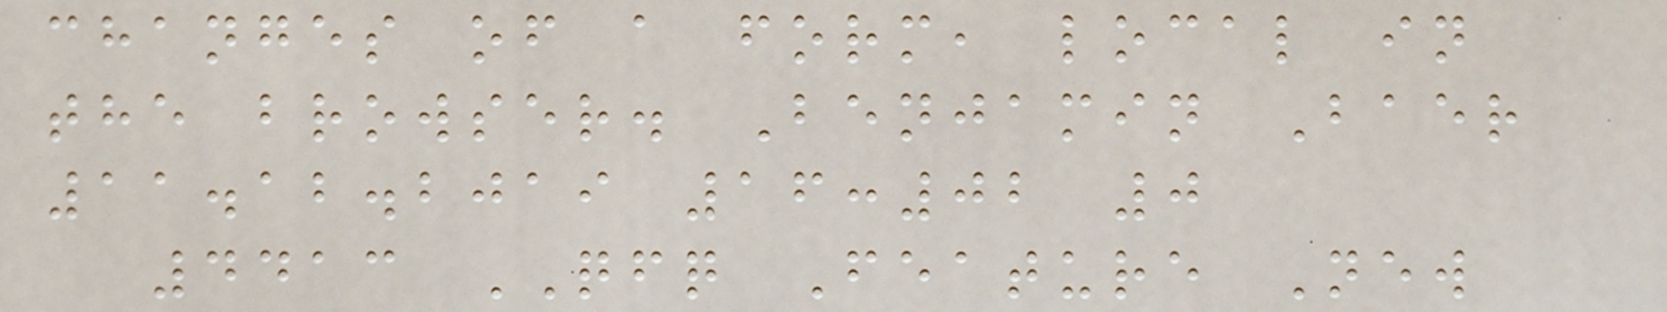changes of a form, local in
the browser. Benjamin Baer
11.12.2019 16:02 0
4413 QFQ Feature New
